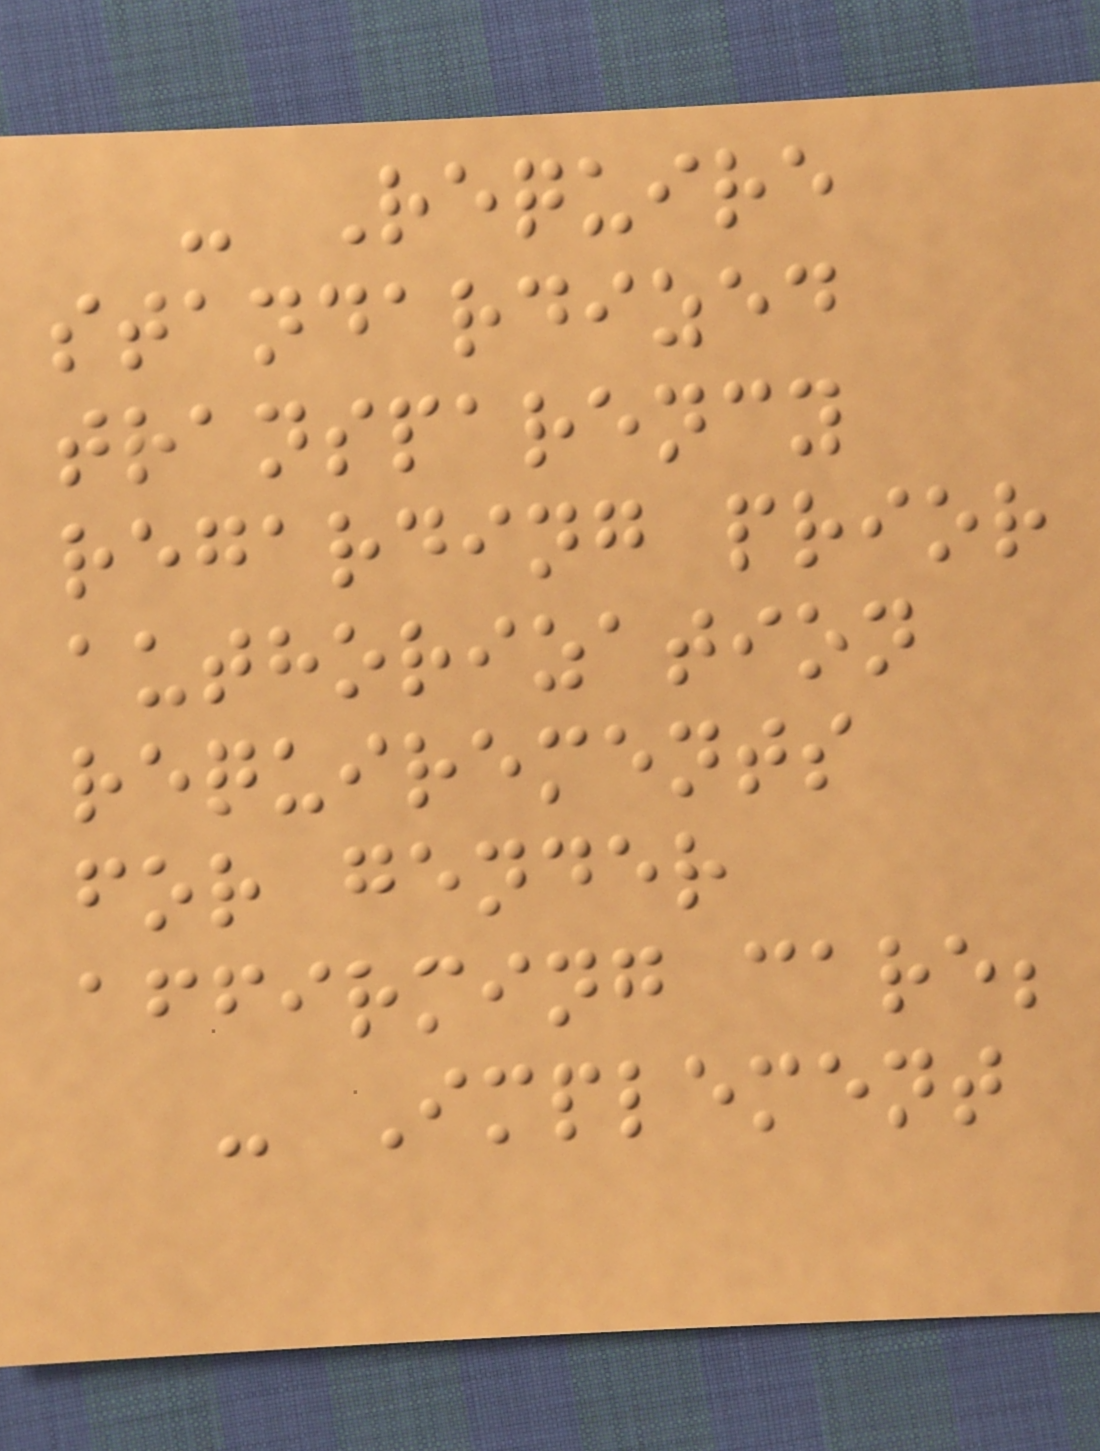- Require
standardized
transparency
regarding prior
authorization
requirements
for gender
affirming care;
- Implement
